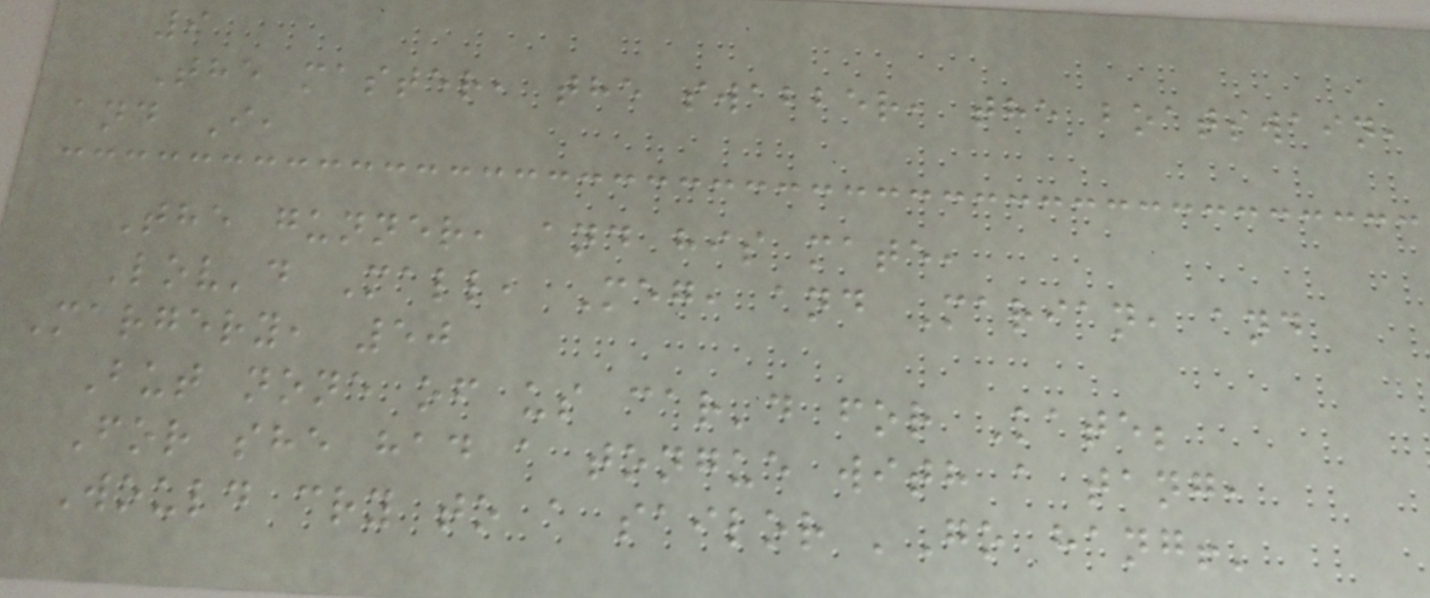9
The master, the swabber, the boatswain,
and I,
The gunner, and his mate,
Lov'd Mall, Meg, and Marian, and
Margery, 50
But none of us car'd for Kate;
For she had a tongue with a tang,
Would cry to a sailor 'Go hang!'
